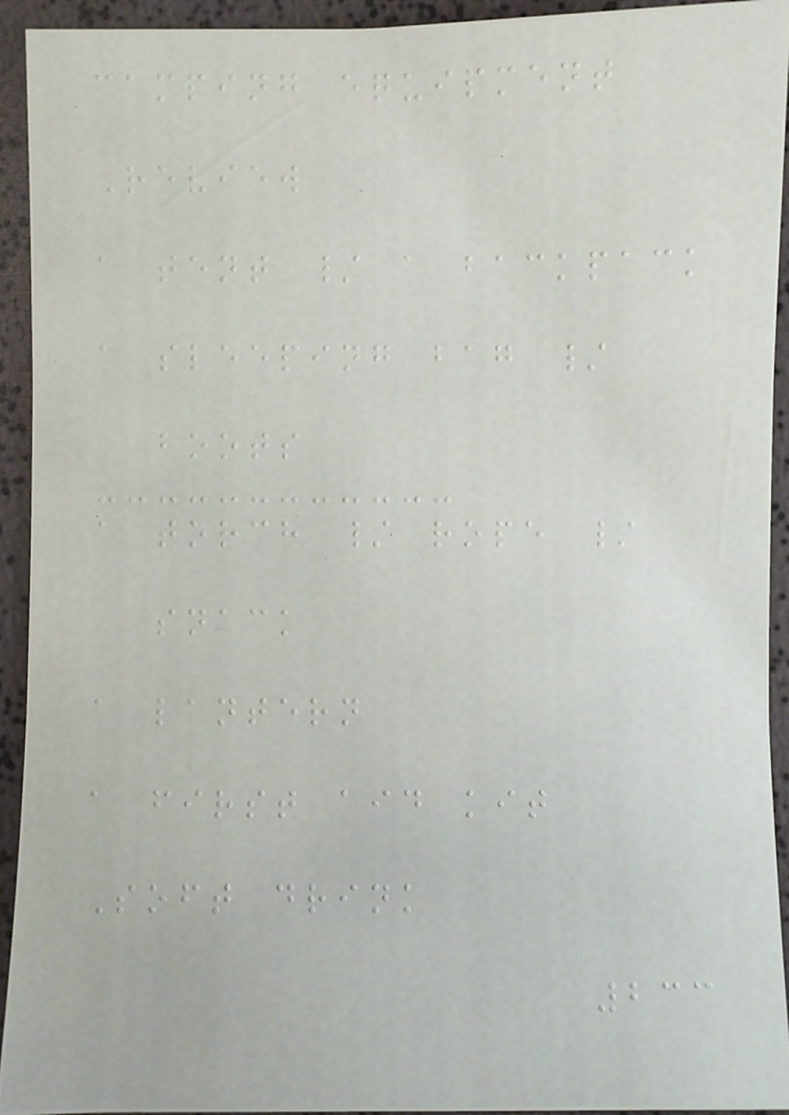camping equipment
Review
a tent / a backpack
a sleeping bag /
boots
a torch / rope /
snack
a lantern
a first aid kit
Soft drink
233
